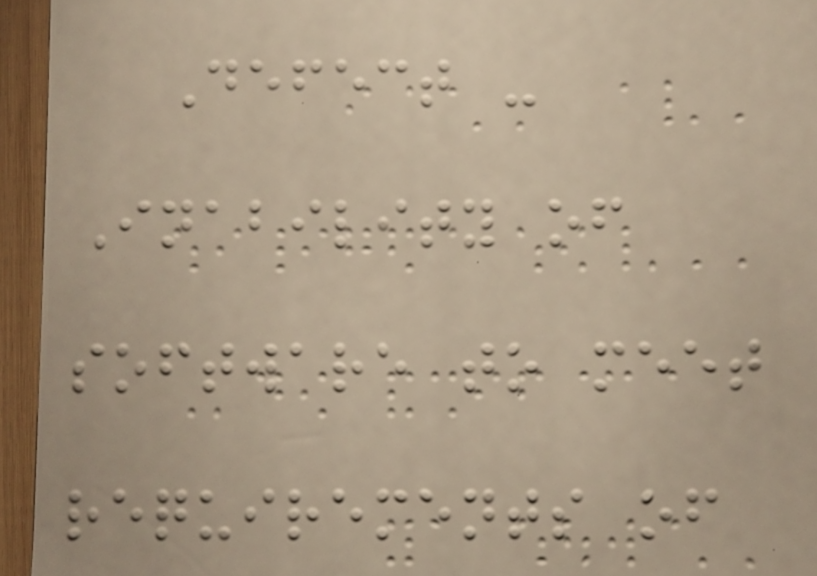Defect -
Inability of
software to meet
requirements of
